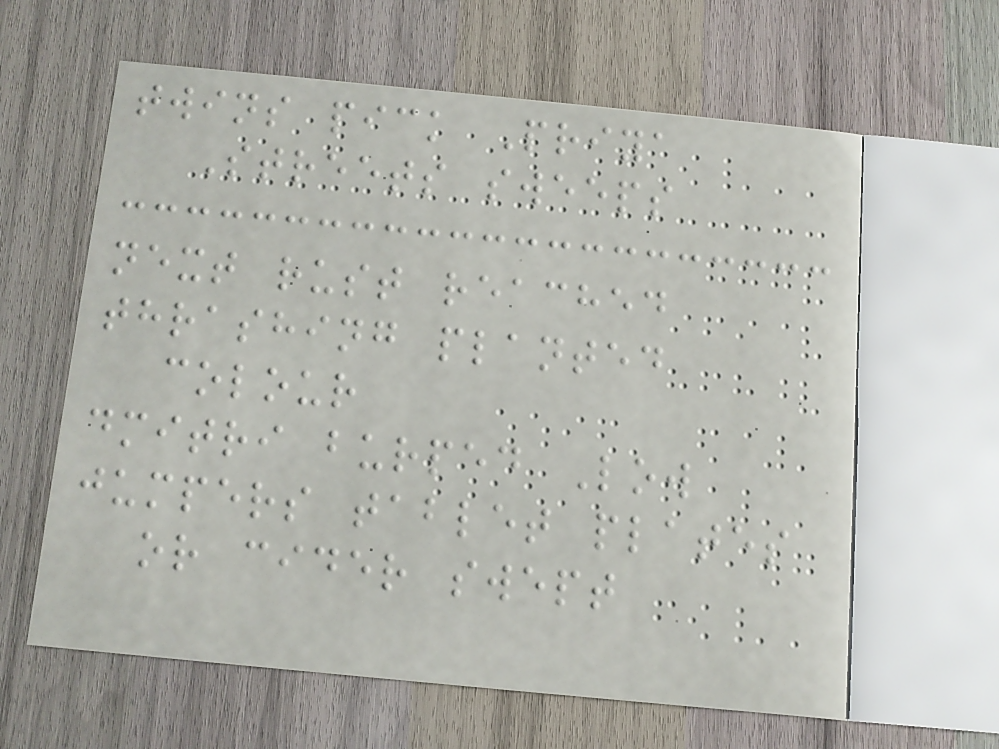twins pick Priya
Streets sweeps
next rust reached
thrashing planted
colour
dmitri burped Low
jumpers tablet plates
or cider swept
